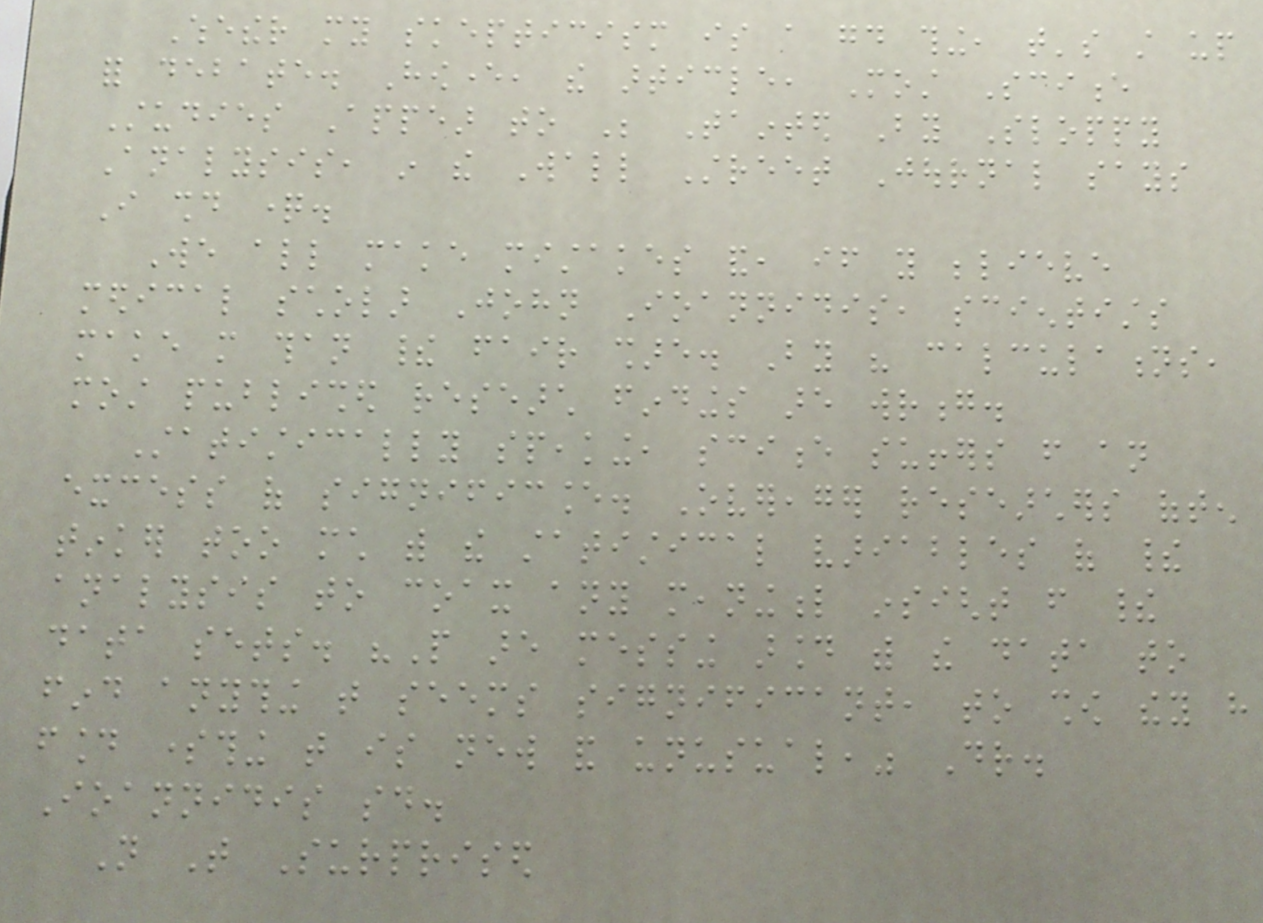Whether my skepticism is a good thing, that's still up
for debate. However, the article, Most Science
Studies Appear to Be Tainted By Sloppy
Analysis, in the Wall Street Journal says
I should question.
We all make mistakes and, if you believe
medical scholar John Ioannidis, scientists
make more than their fair share. By his calculations,
most published research findings are wrong.
Statistically speaking, science suffers from an
excess of significance. Overeager researchers often
tinker too much with the statistical variables of their
analysis to coax any meaningful insight from their
data sets. "People are messing around with the data to
find anything that seems significant, to show they have
found something that is new and unusual," Dr.
Ioannidis said.
Not That Surprised
